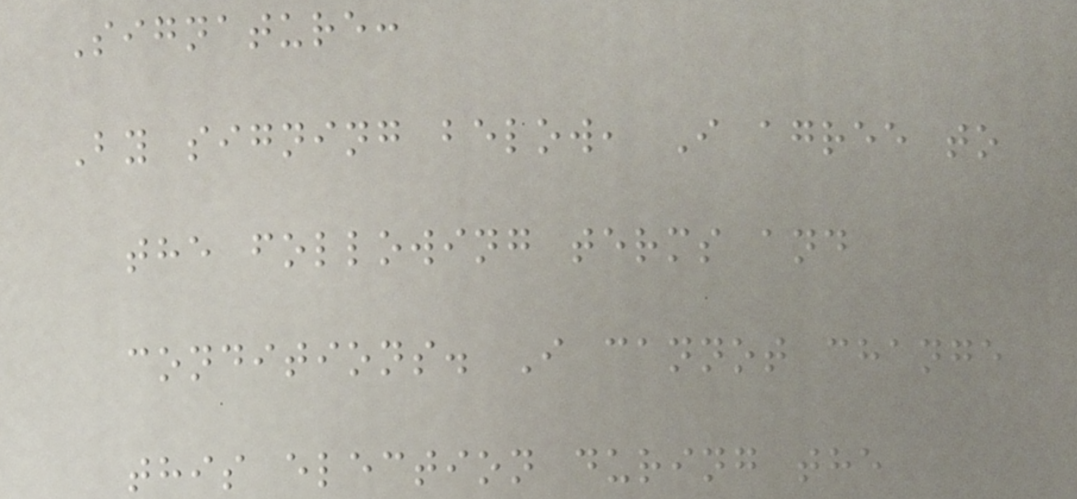Signature:
By signing below, I agree to
the following terms and
conditions. I cannot change
this election during the
